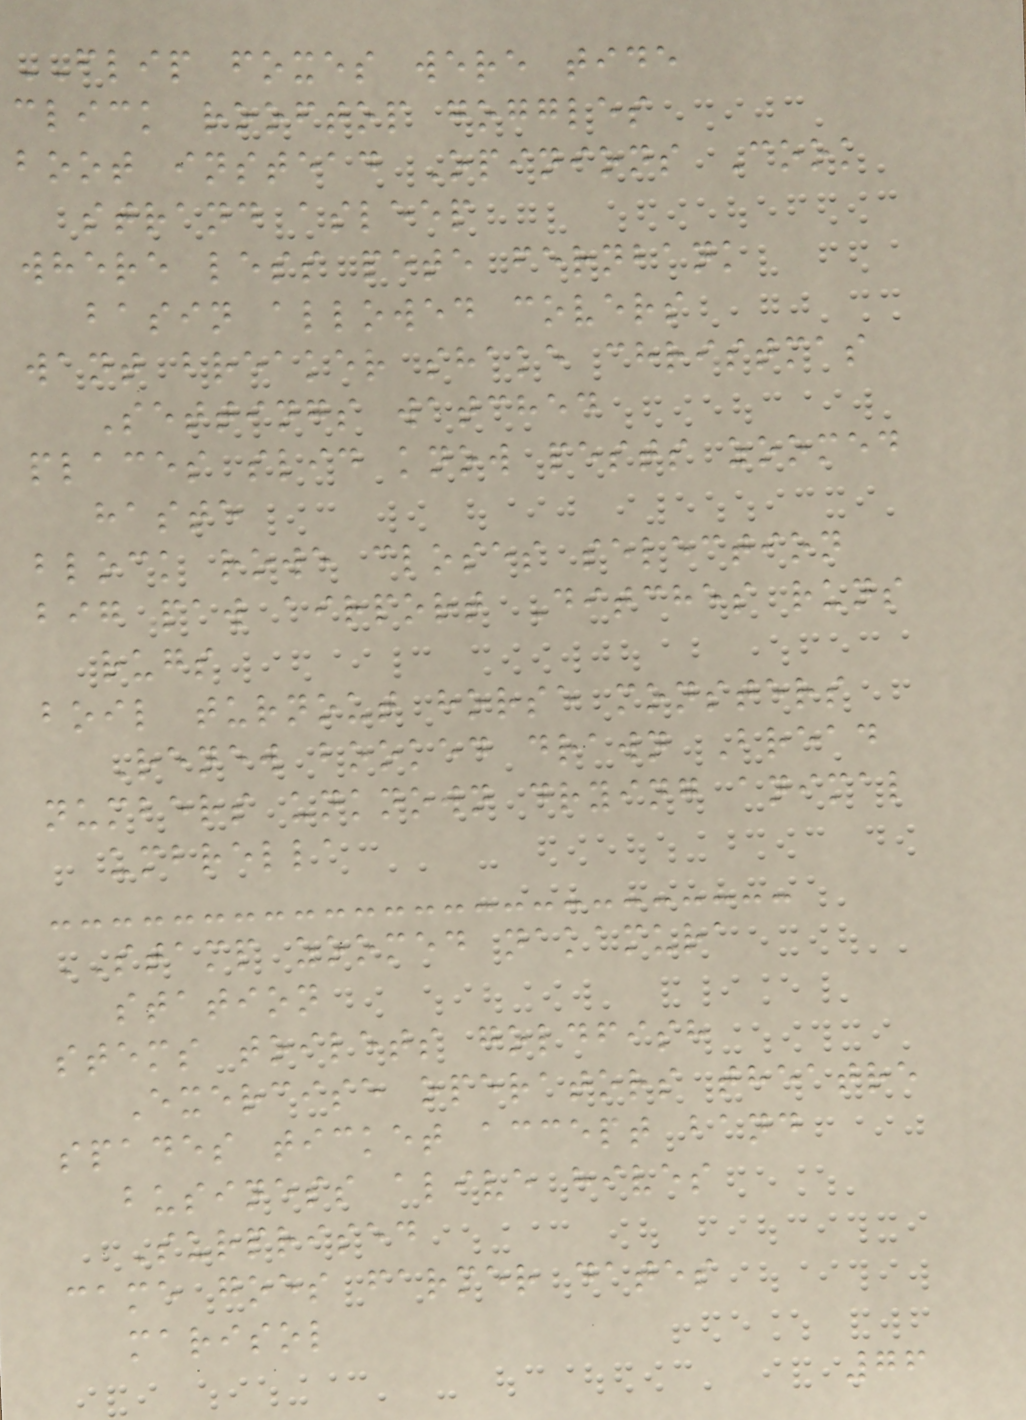FLIP foxes were tide
click rooftop goggles
boot instead Opinions Cook
strand asleep
where less pete fernbank
basin allowed covers
want breaker shake christmas
Settings watched
places slid know pests zoomed
haste
block rowe closes selection
big paw airport Ditches runs
rugs
boil turnout horse monsters
Renew booked drawn Bread
numbers unknown drying animal
umbrella
STAMP zoomed nakamura
station
stems toilets goldfish
Exercise operators theatre
spades ticket accept band
business alive hives
Surprised
came goes farmer dates
marisol
76
